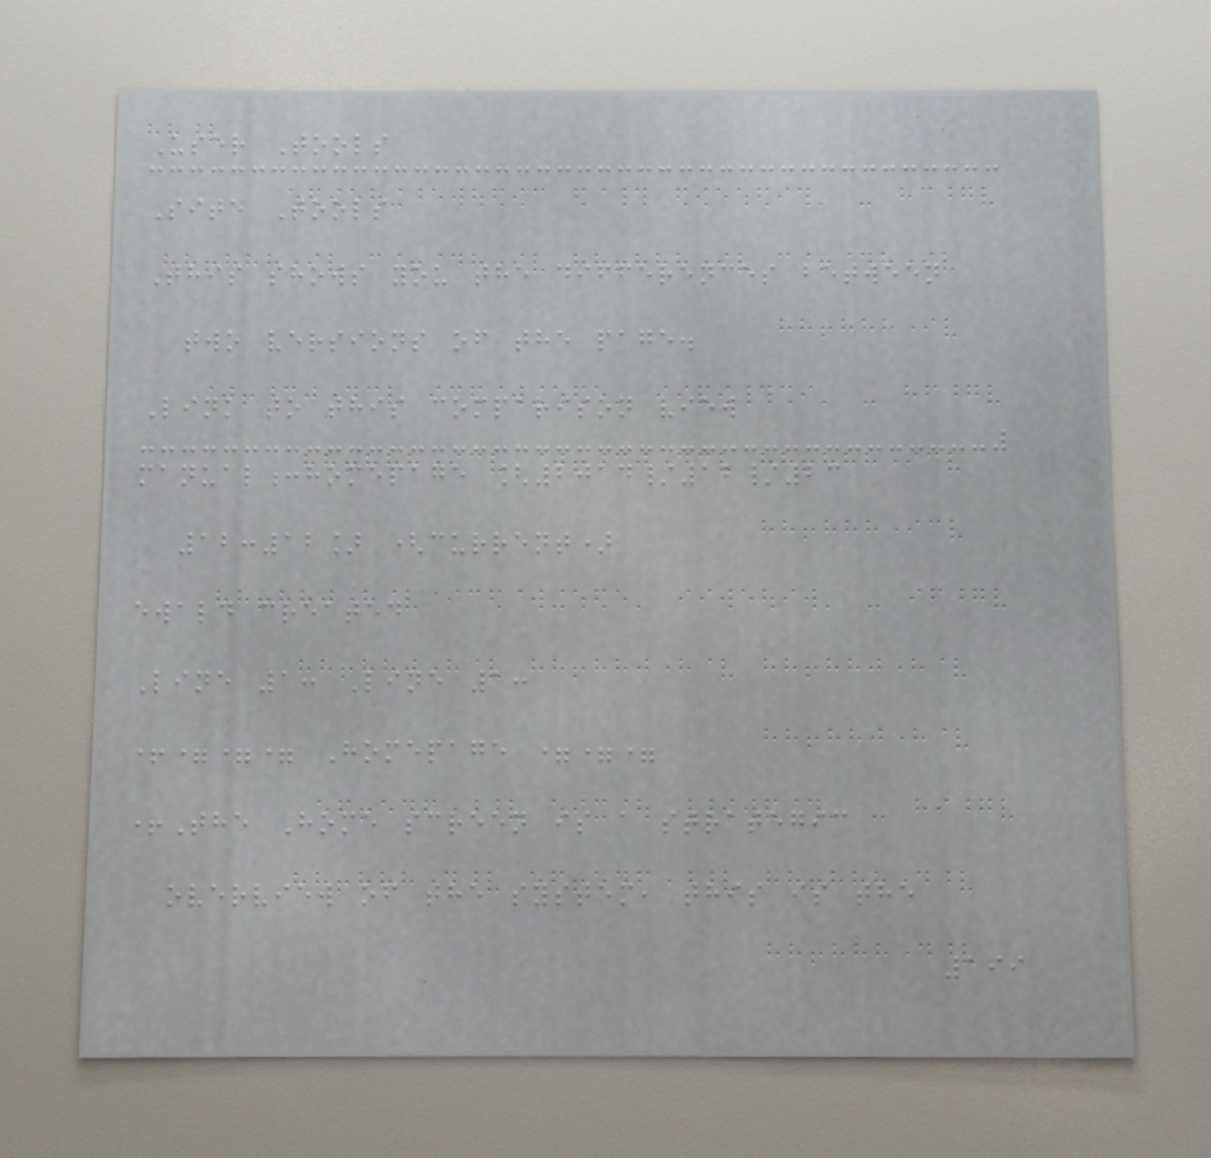User Tools
Site Tools
This shows you the differences between
two versions of the page.
Link to this comparison view
manual:homepage [2014/12/23
12:12] (current)
ewald created
Line 1: Line 1:
+=== Homepage ===
+The Home screen is a strategic
overview of the system, this is the
199
